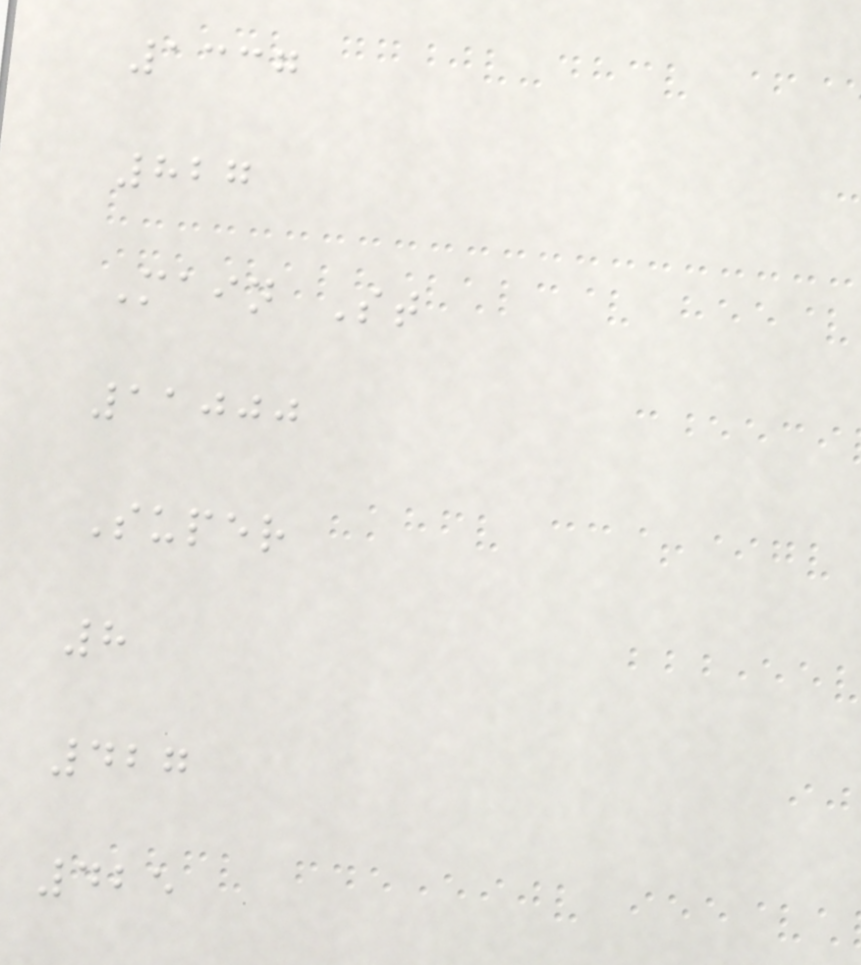1337
827
Main St
11000
Super
8
427
425
